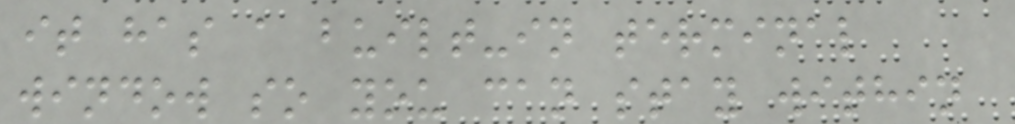it has a built-in terminal
window so you can stay within
